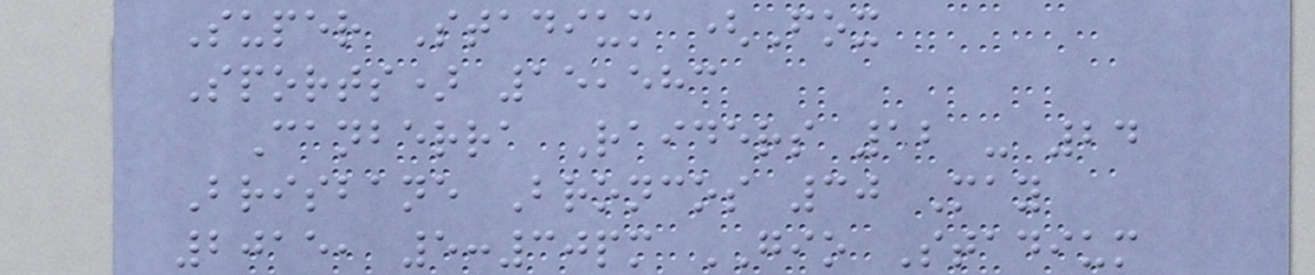Super Stadium (Fox
Sports) 15,583
Canberra Raiders 12 - 24
Brisbane Broncos 30 May
2015, 5:30pm GIO Stadium
